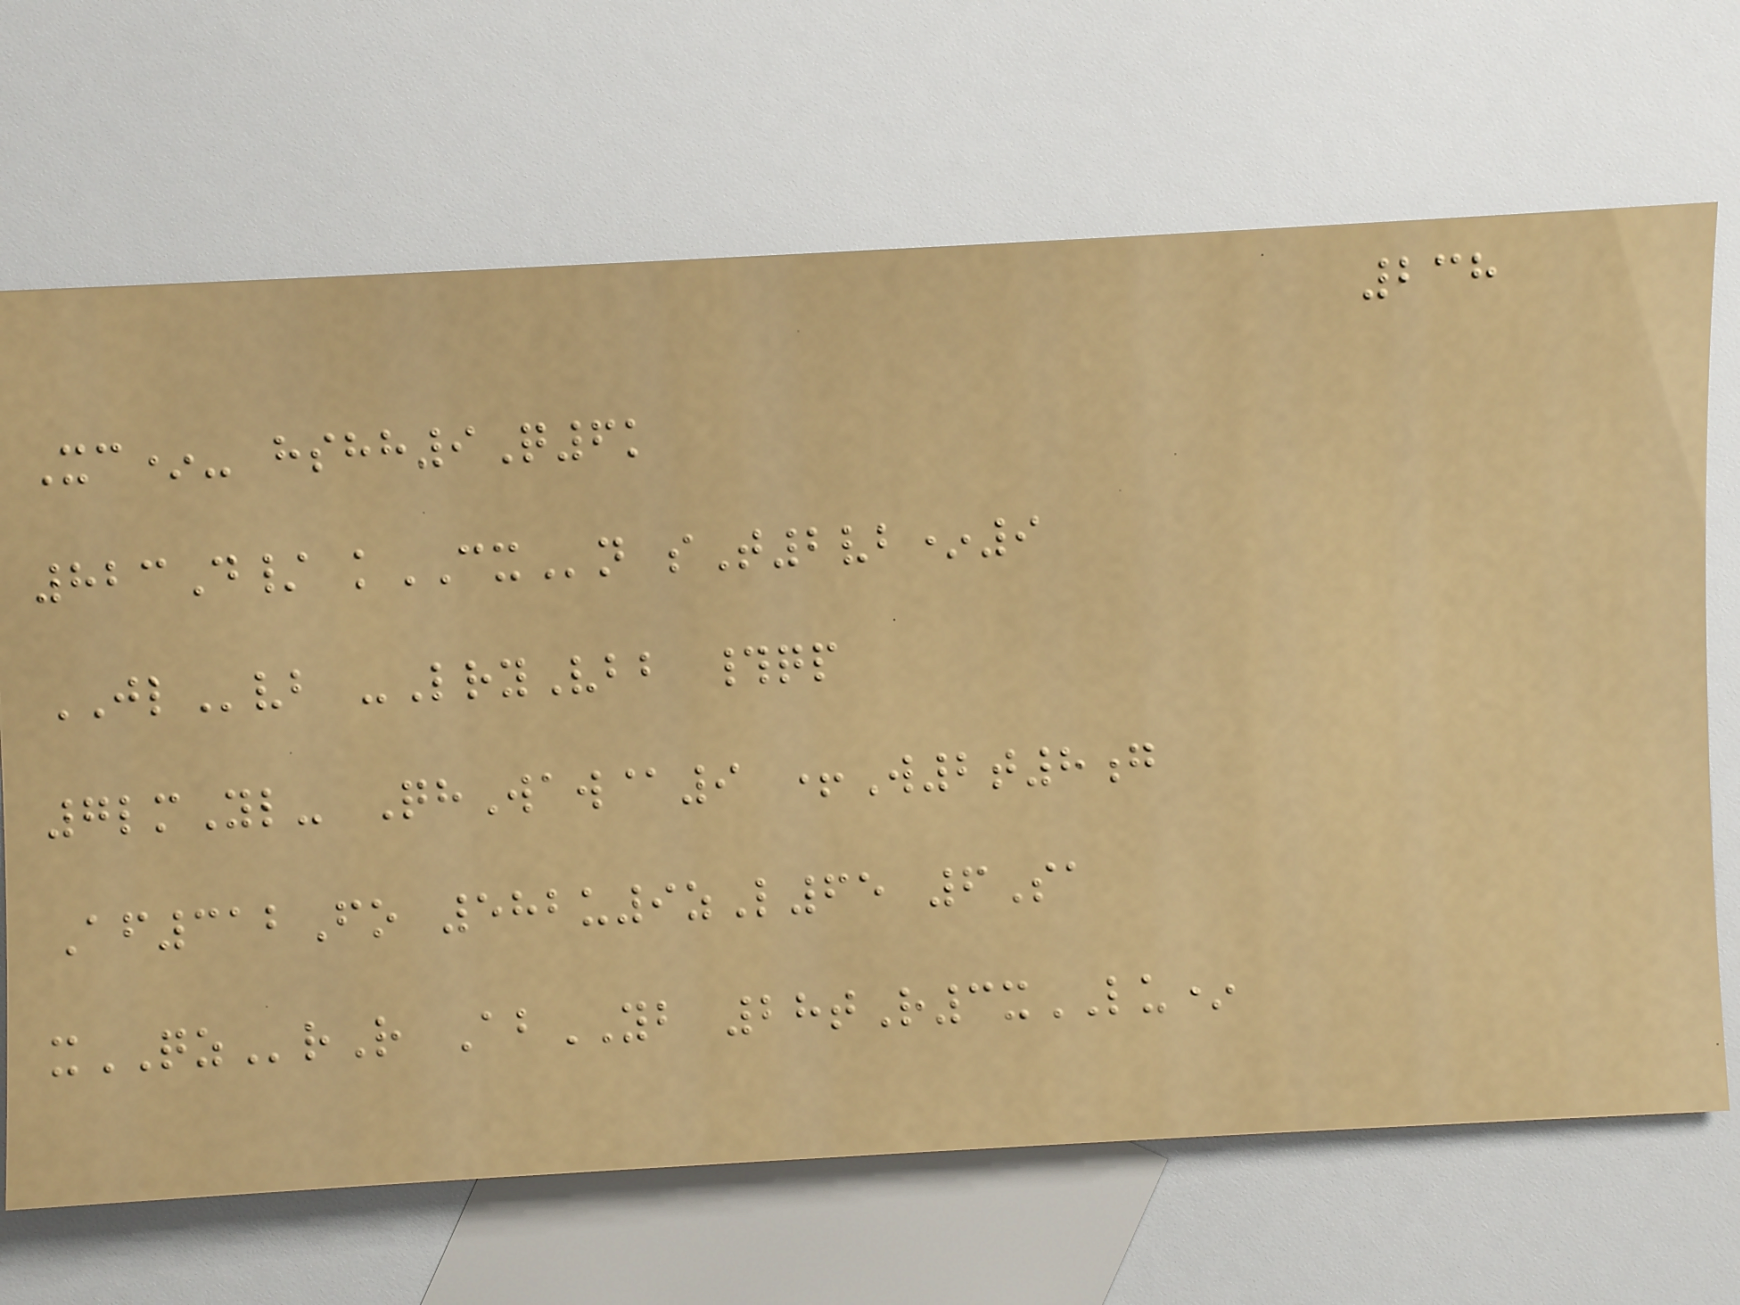238
Xc*- hshh9Q6k
823D/ kCXn sT2vb*9
JLvb -LryVbb #qp
7lmYl- QhWaw@9 +W2t8g
Af312Fo 582u9zL65 6Sa
xQZrR AbYB 28tR3xLU*
